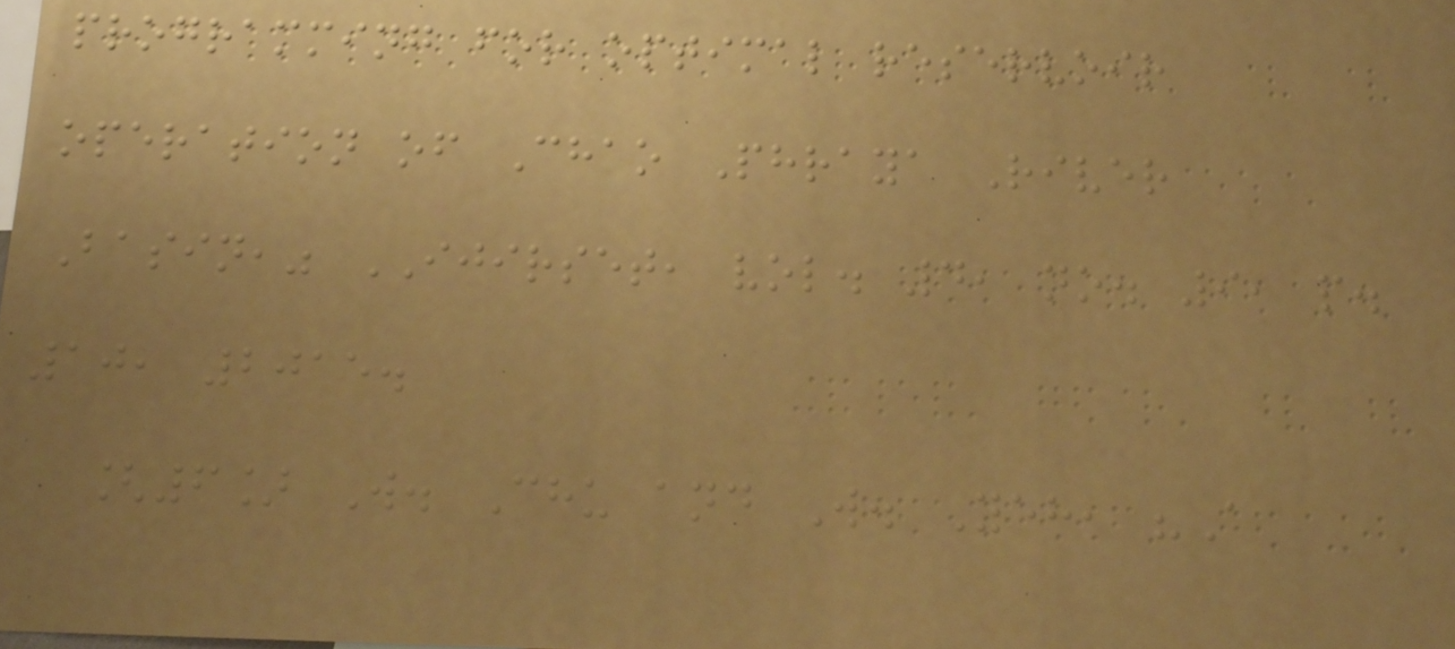programming for optimal reservoir
operation of Chao Phraya River
Basin," IJIRSET, vol. 4, no. 9, p.
10, 2015.
[6] W. Chu and W. Yeh, "A
